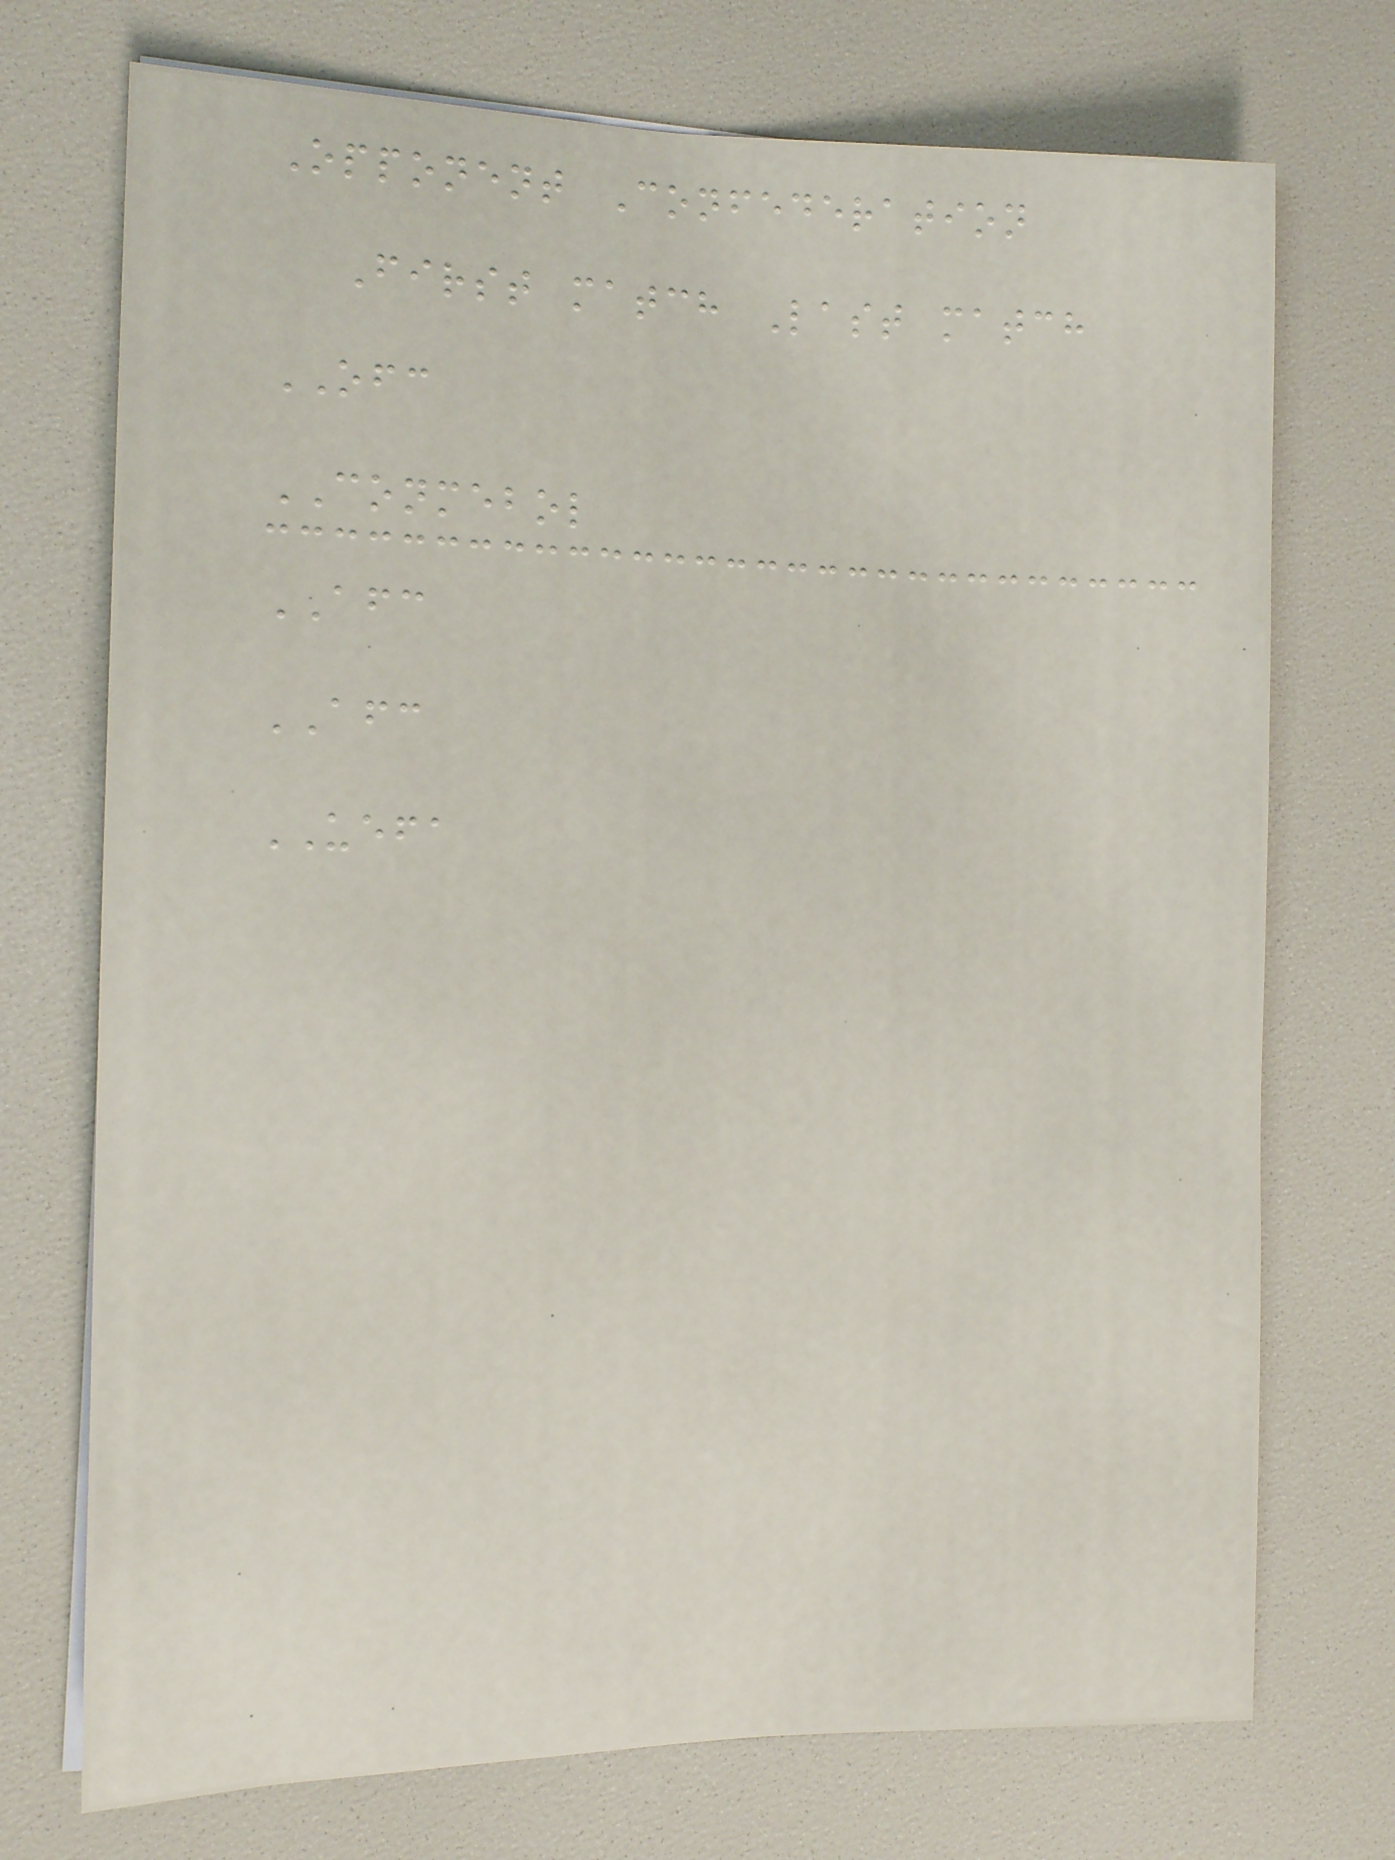Opponent Confederation
First match Last match
OFC
CONMEBOL
AFC
AFC
UEFA
